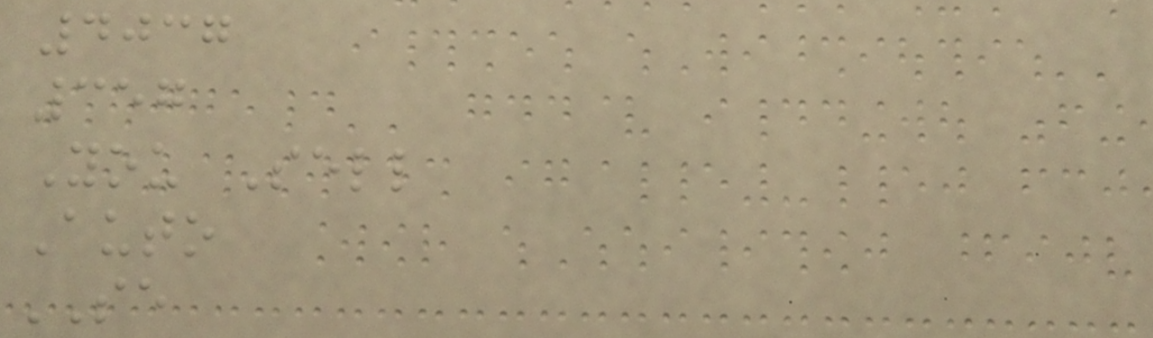4037
357
You Sell
Auto
SE
